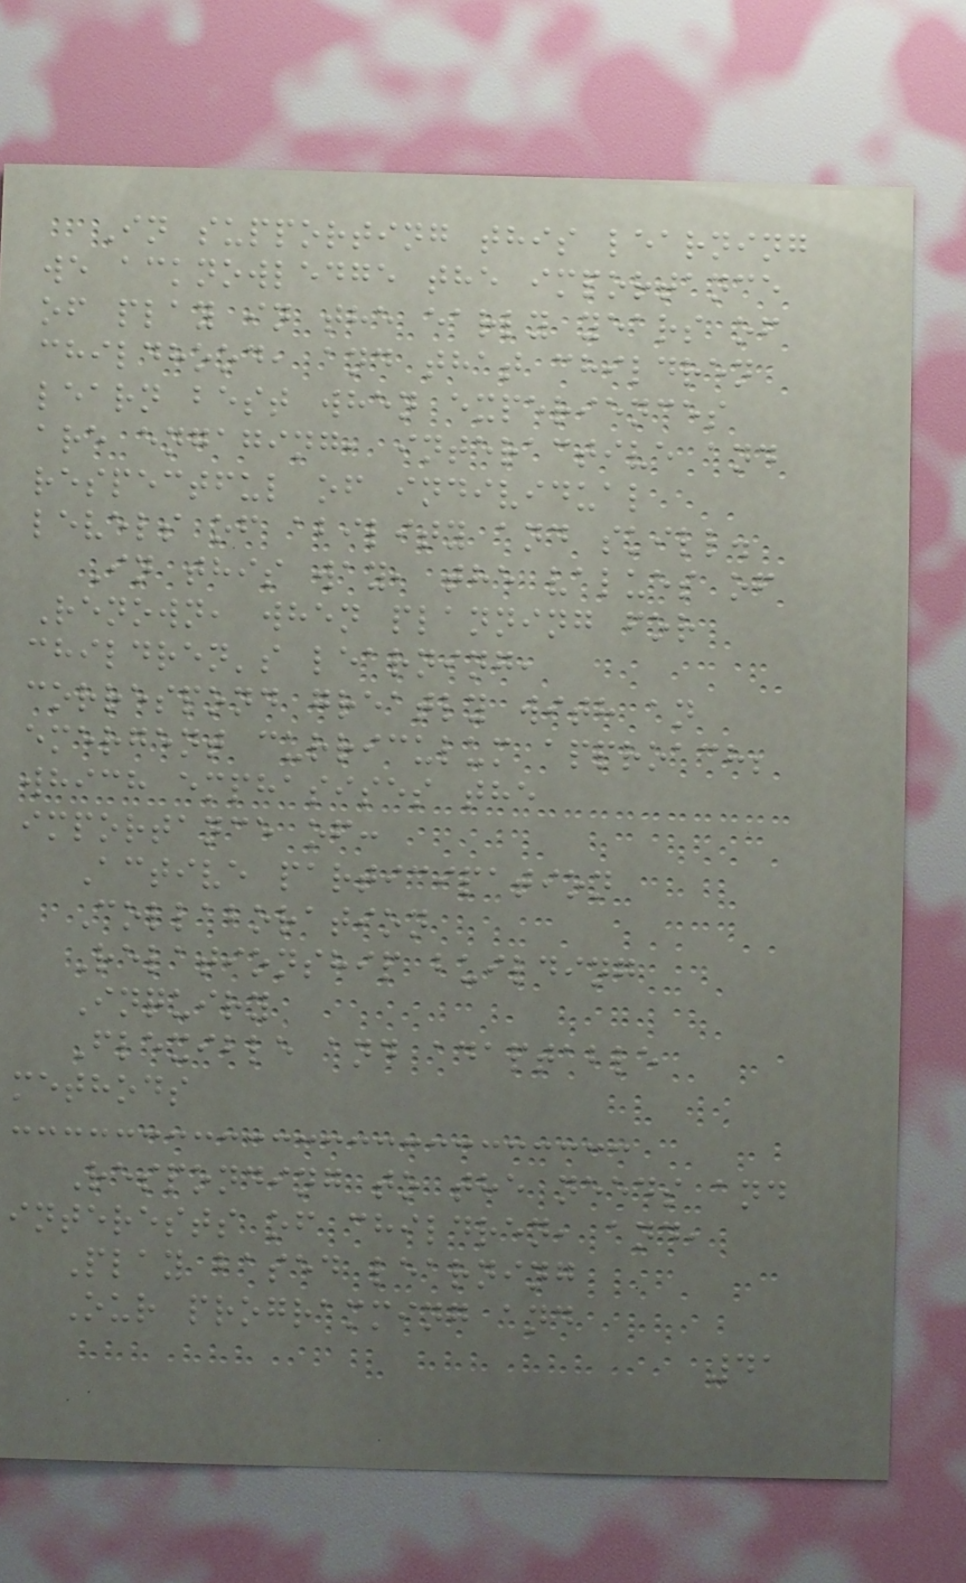In supporting this learning
we acknowledge the importance
of play in the early years of
childhood, and that children
learn best when experiences
are engaging, interactive and
respectful of individual
levels of ability and skill.
In this way, the values of
Renown, when planning for
children's learning,
correspond greatly with an
emergent curriculum approach;
which emphasises the
importance of:
Active participation
Collaboration
Relationship building
Inquiry
Flexible and adaptable
methods
Responding to the needs and
interests of children, and,
Play based learning
Our programming and
41
